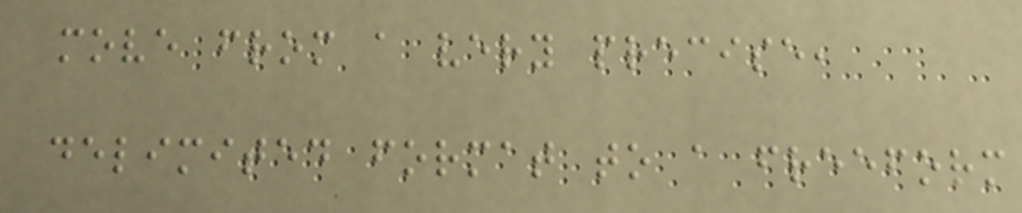move from a very precise,
delimited format to a freeform
